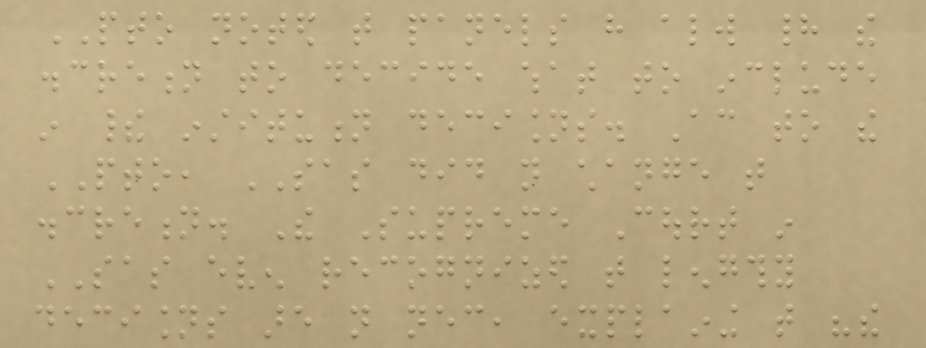PTO noted that panels have always had the
discretion to decide what to include
in their institution decisions. According to the
PTO, SAS did not change that
discretion. The Supreme Court in
SAS even recognized that lengthy
decisions are not necessary, explaining that "the
